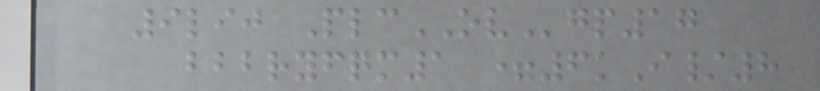9lij PlcOVgp17
bbbryfqm1 =6kI/8
